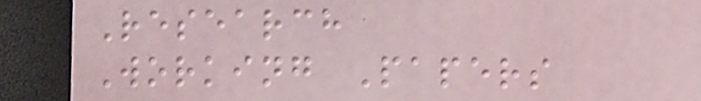Research
Working Papers
